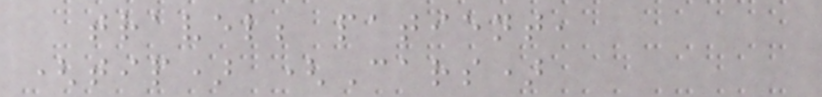travel; patient,
(tip) (Cars)
